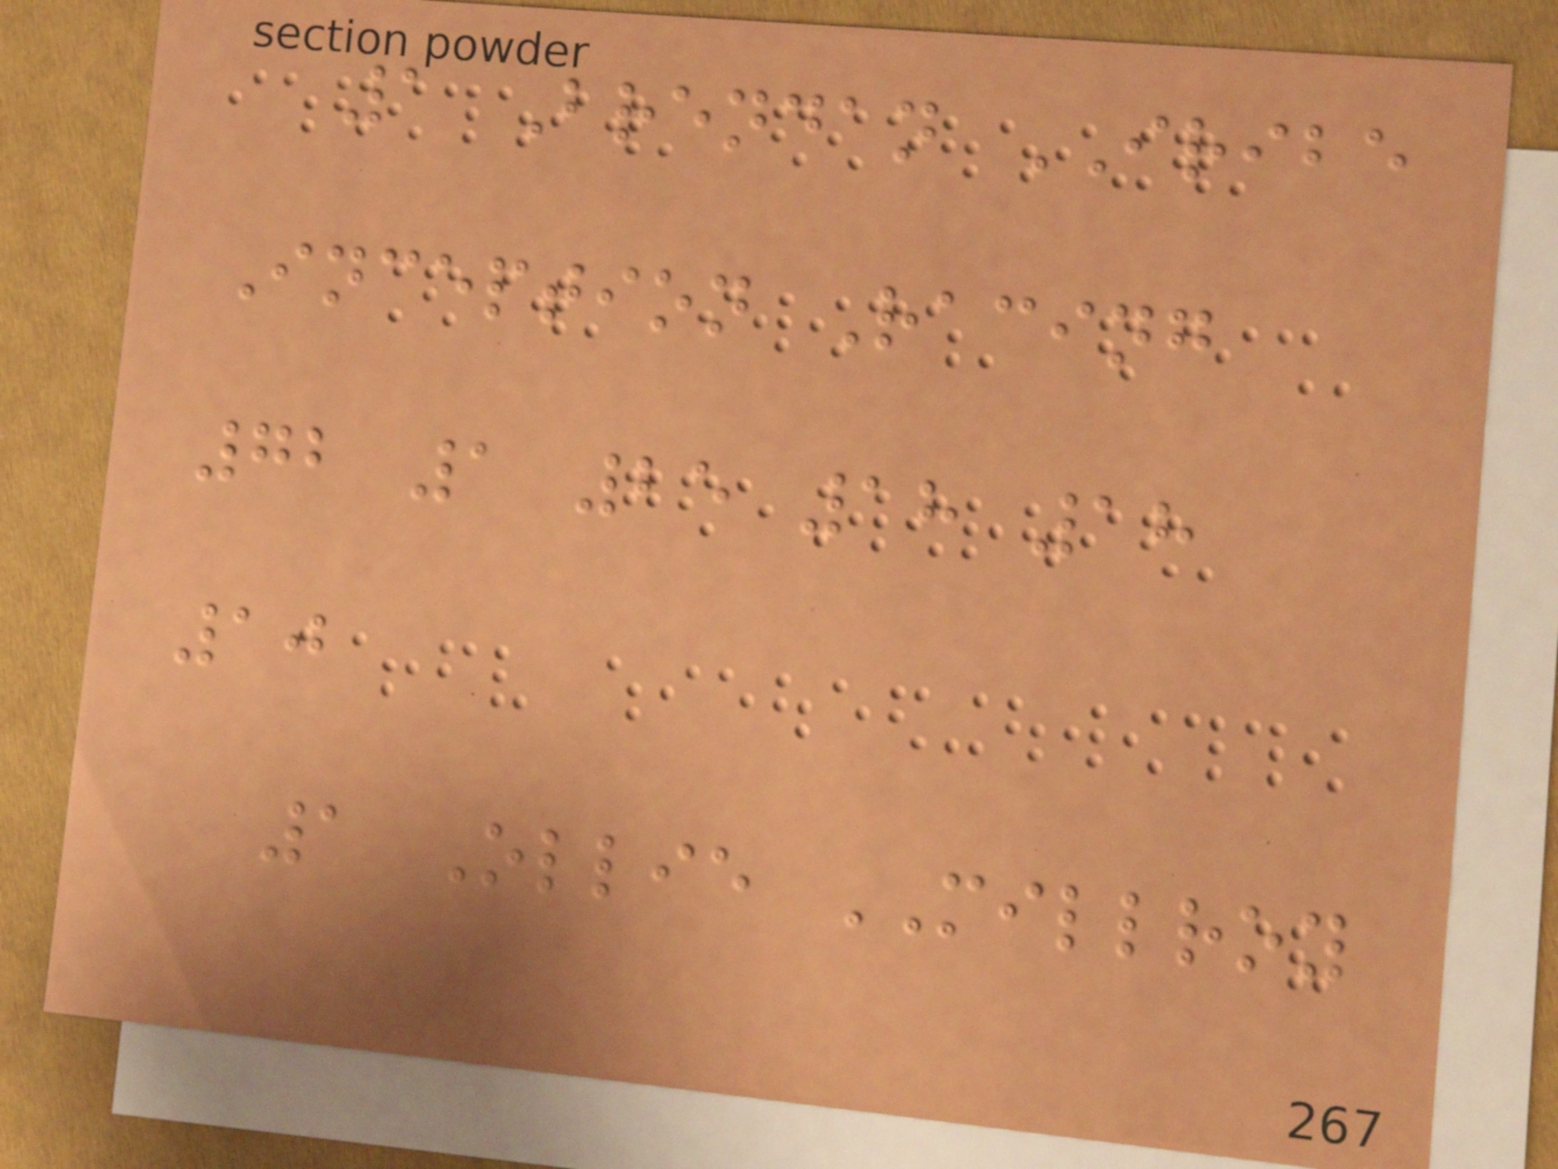1 Brendan IRIBE
Inception Racing
72 1 25 18 18
10
1 Ollie MILLROY
